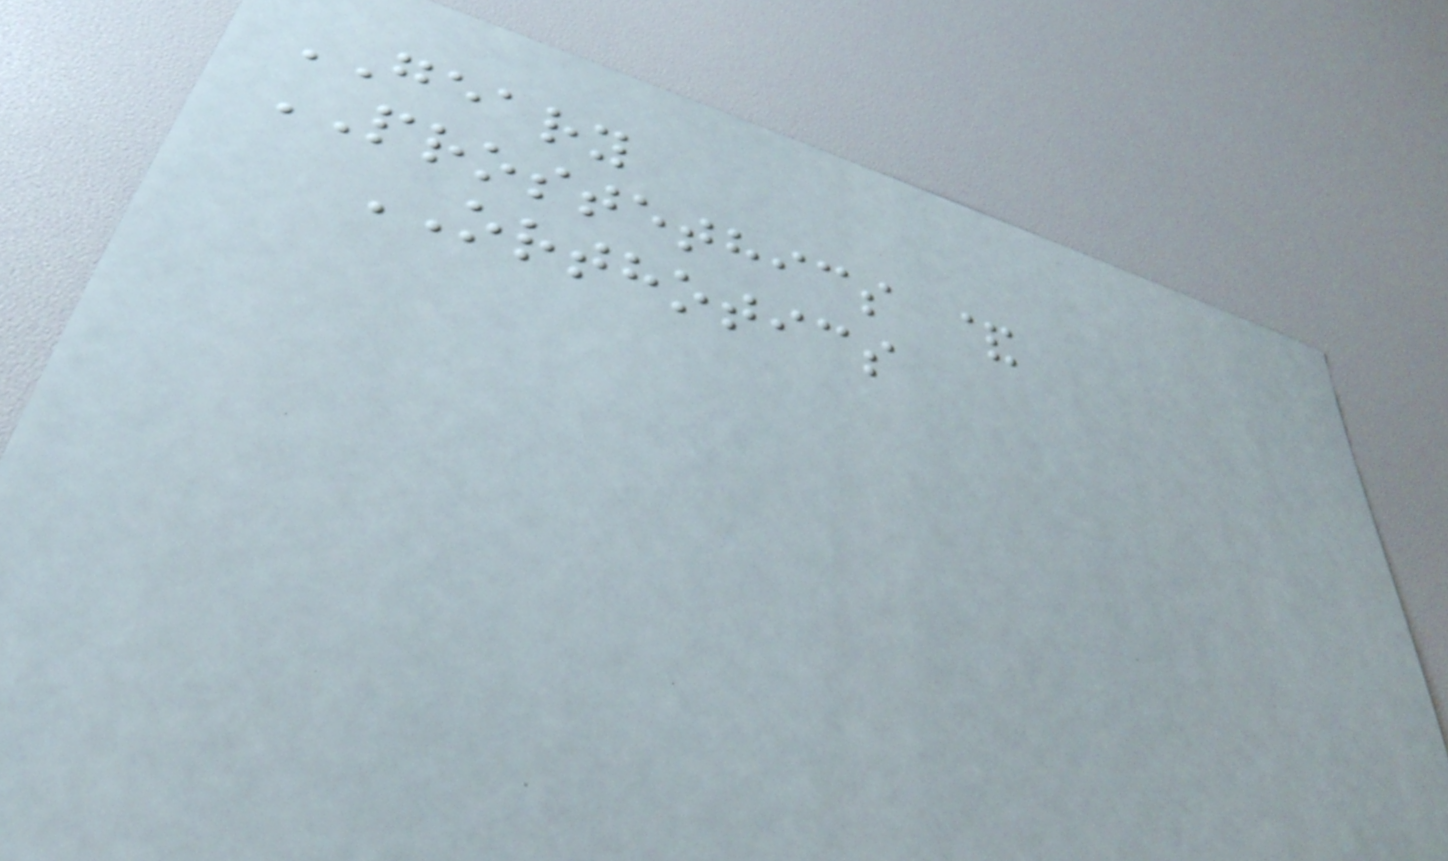GEARY
PROSTETHICS &
ORTHOTICS
